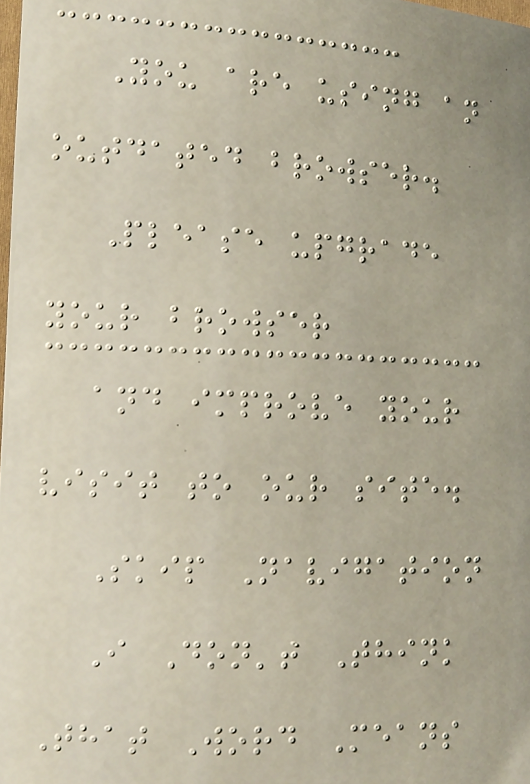You are using an
outdated browser.
Please upgrade
your browser
and improve your
visit to our site.
Skip Navigation
I Don't Think
That Word Means
